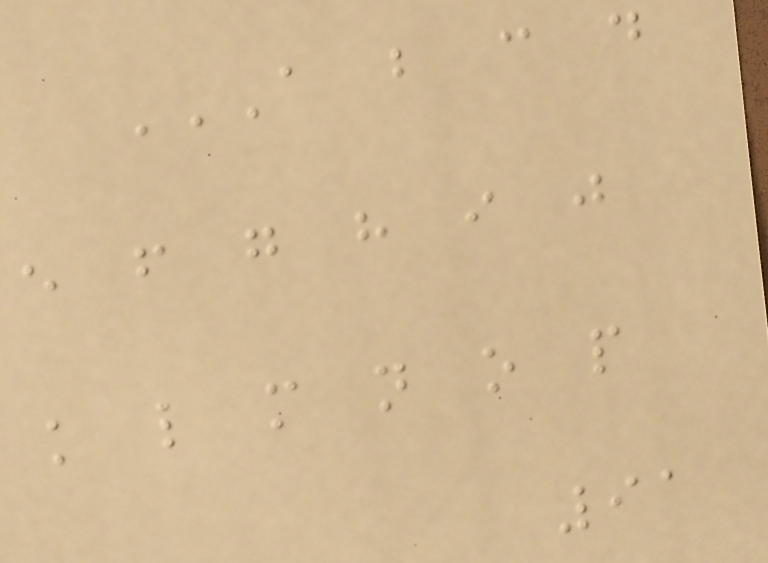A B C D
E F G H I J
K L M N O P
91
